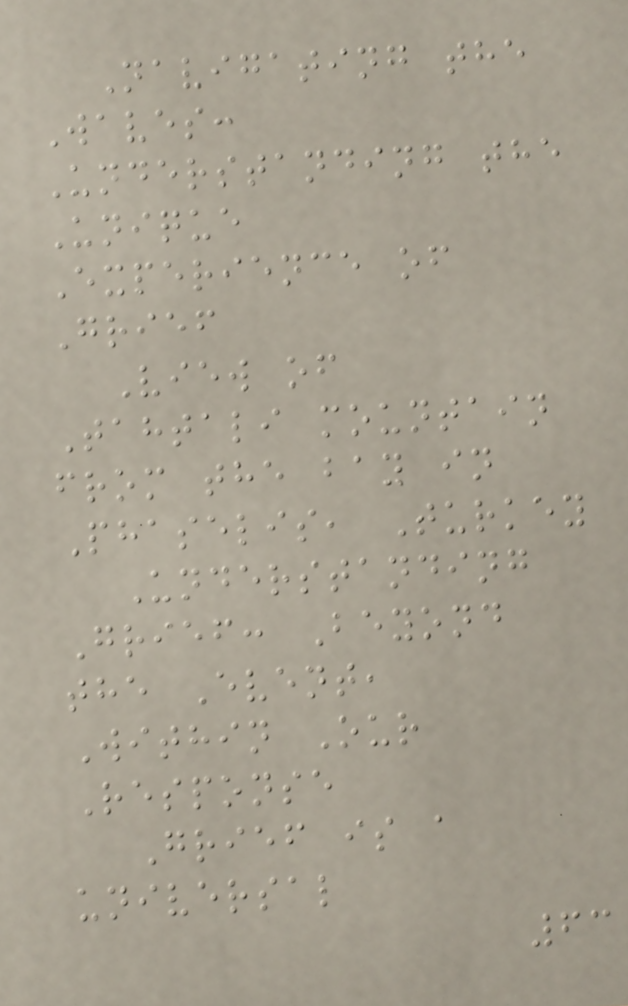Navigating the
Waves:
Understanding the
Unique
Experience of
Grief
View of
Tahtali mountain
from the bay in
Phaselis, Turkey
Understanding
Grief: Beyond
the Event,
Within Our
Response
Grief is a
universal
63
